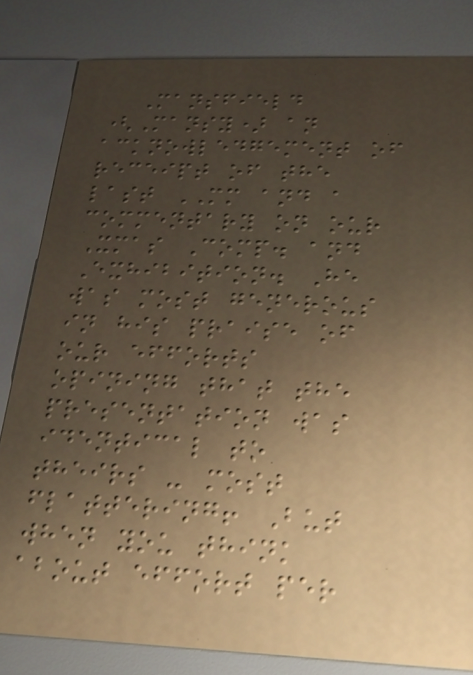Mansfield
(Mansy) an
acknowledgement of
receipt of the
last MM and a
commentary on our
Xmas Comp. and
Exhibition. He
was most generous
in his praise of
our efforts
opining that the
presentation was
identical to
theirs - most
flattering! But
when you think
about effort per
